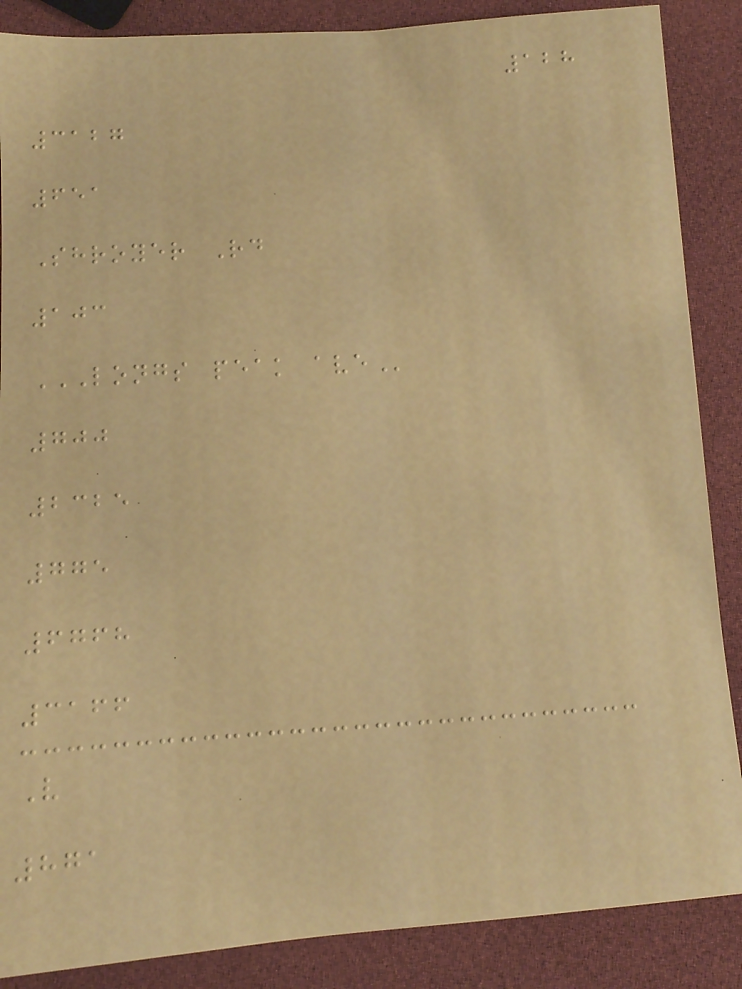128
3127
651
Shroyer Rd
103
LONGS PEAK AVE
700
2325
775
6768
3166
V
871
